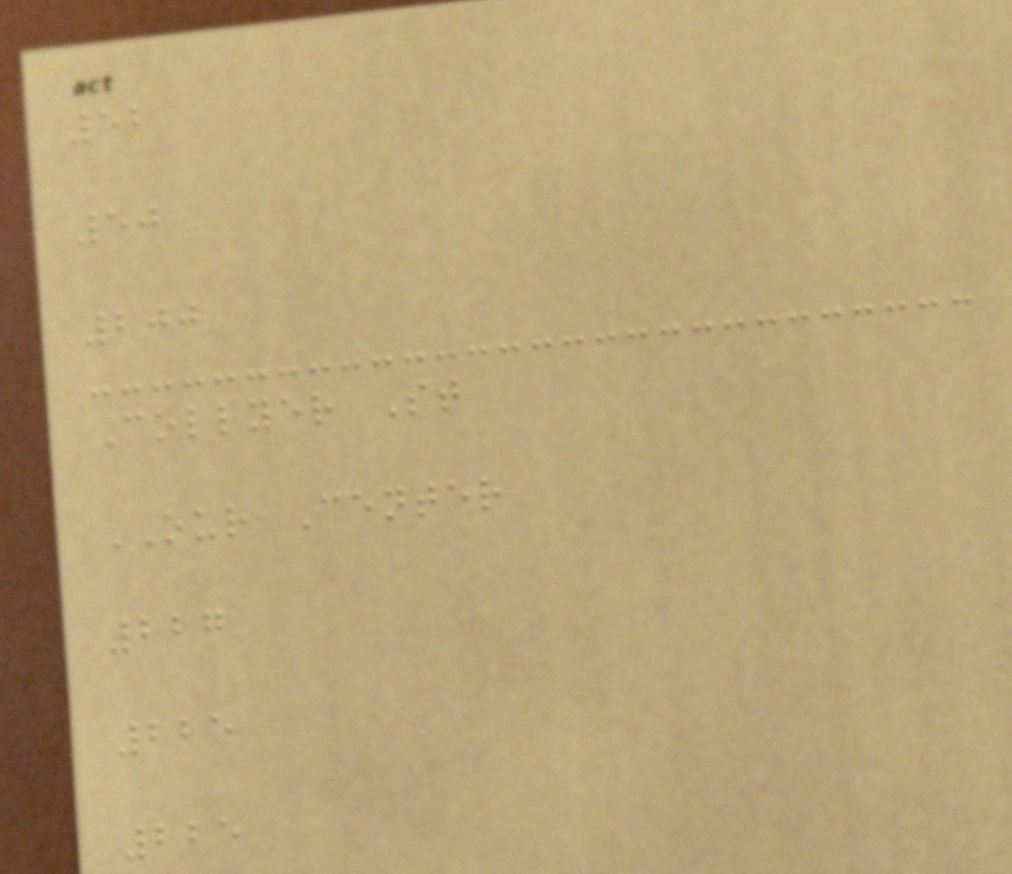52
50
200
Collyer St
OUR Center
227
225
225
